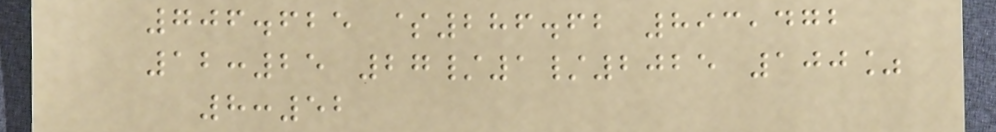706.625 $286.62 893,472
12:25 27/1/2025 100%
8:52
